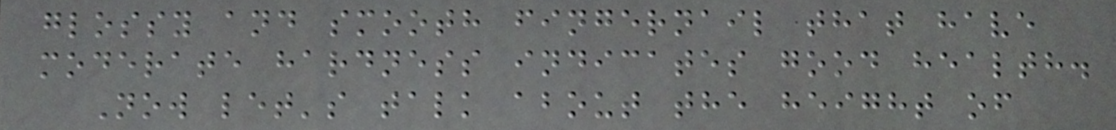glossy and smooth fingernail that have
moderate hardness indicates good health.
Now let's talk about the height of
